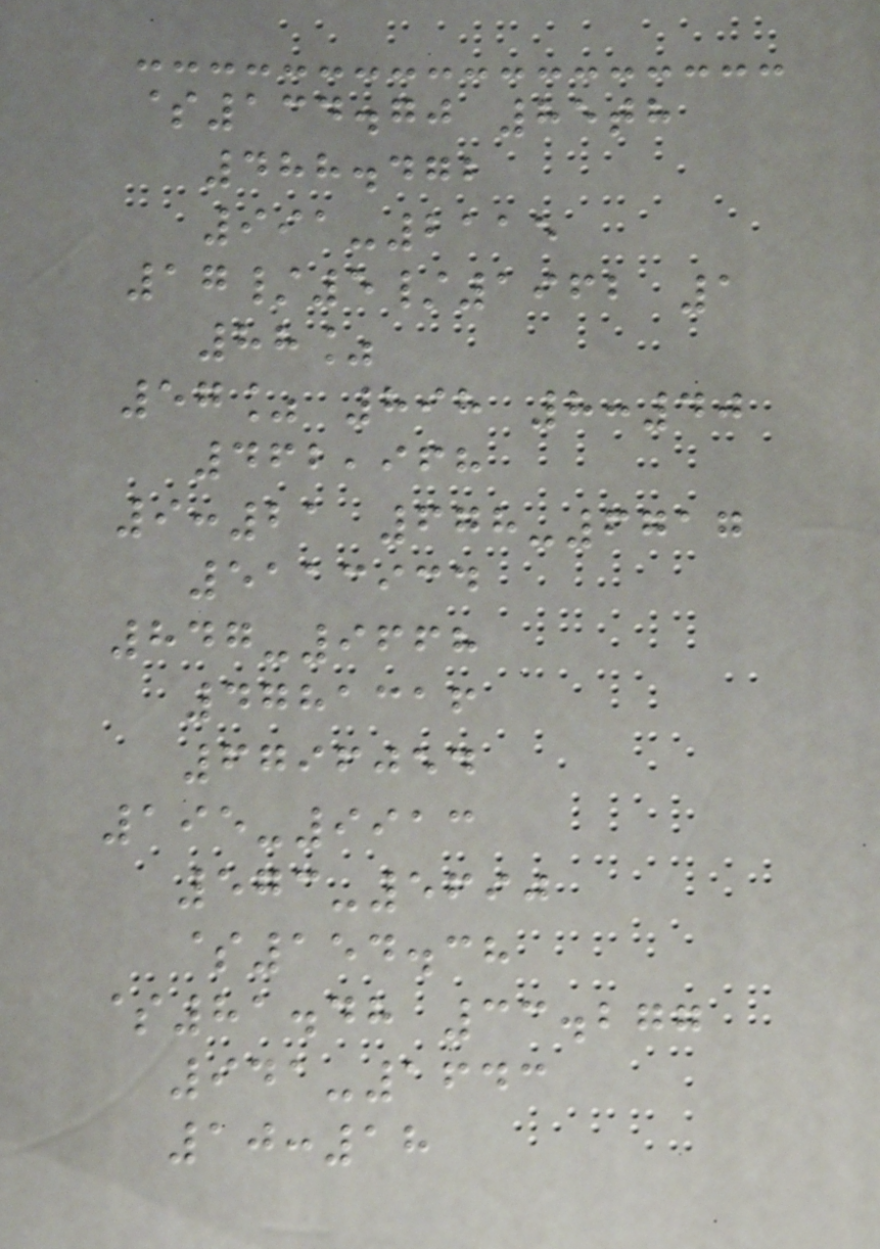$134.70 85th
488.472
991-2115
17/5/1962 1
88%
57% 898 8:40
462,968
9:21 678-6717
5113934
847-9668
4781316
6796054
195-9913
573-5690
$154.38
$81.48 33.277
941-1643
10:18
